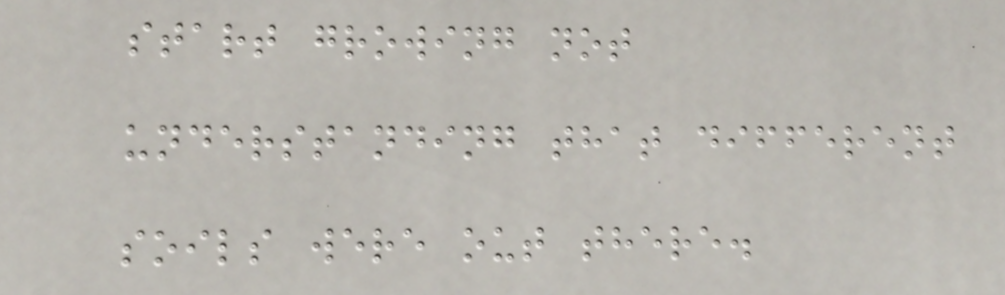start growing not
understanding that different
soils were out there.
